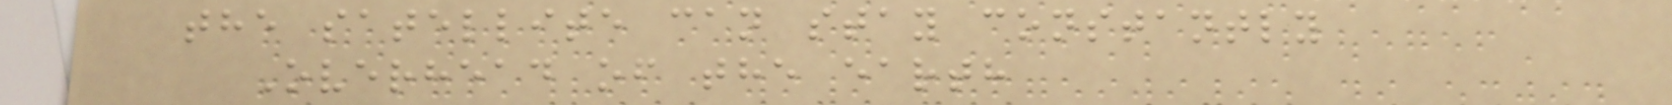the satellite can stay constantly
Overhead of the earth
